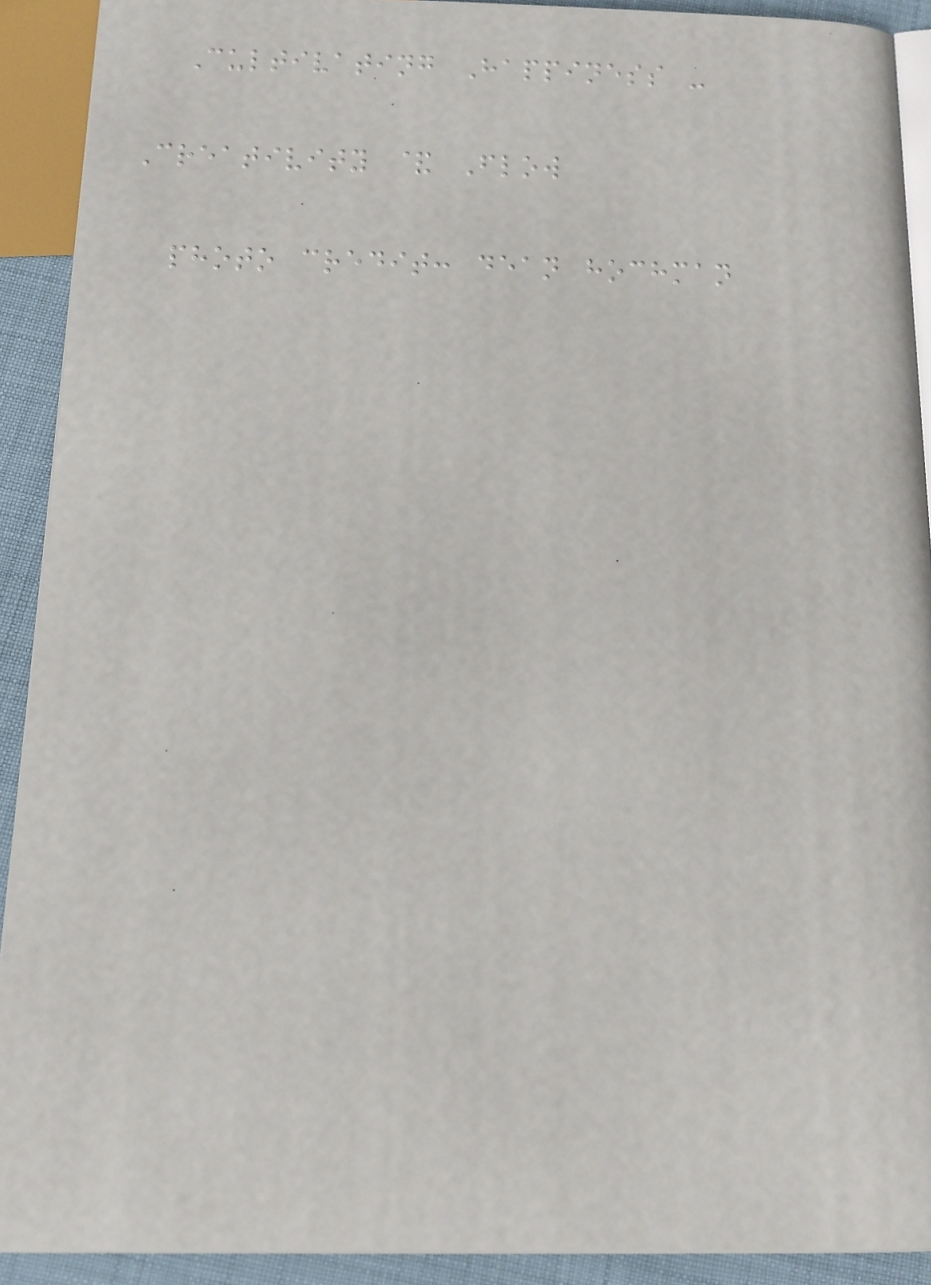Cultivating Happiness -
Creativity & Flow
photo credit: dean hochman
